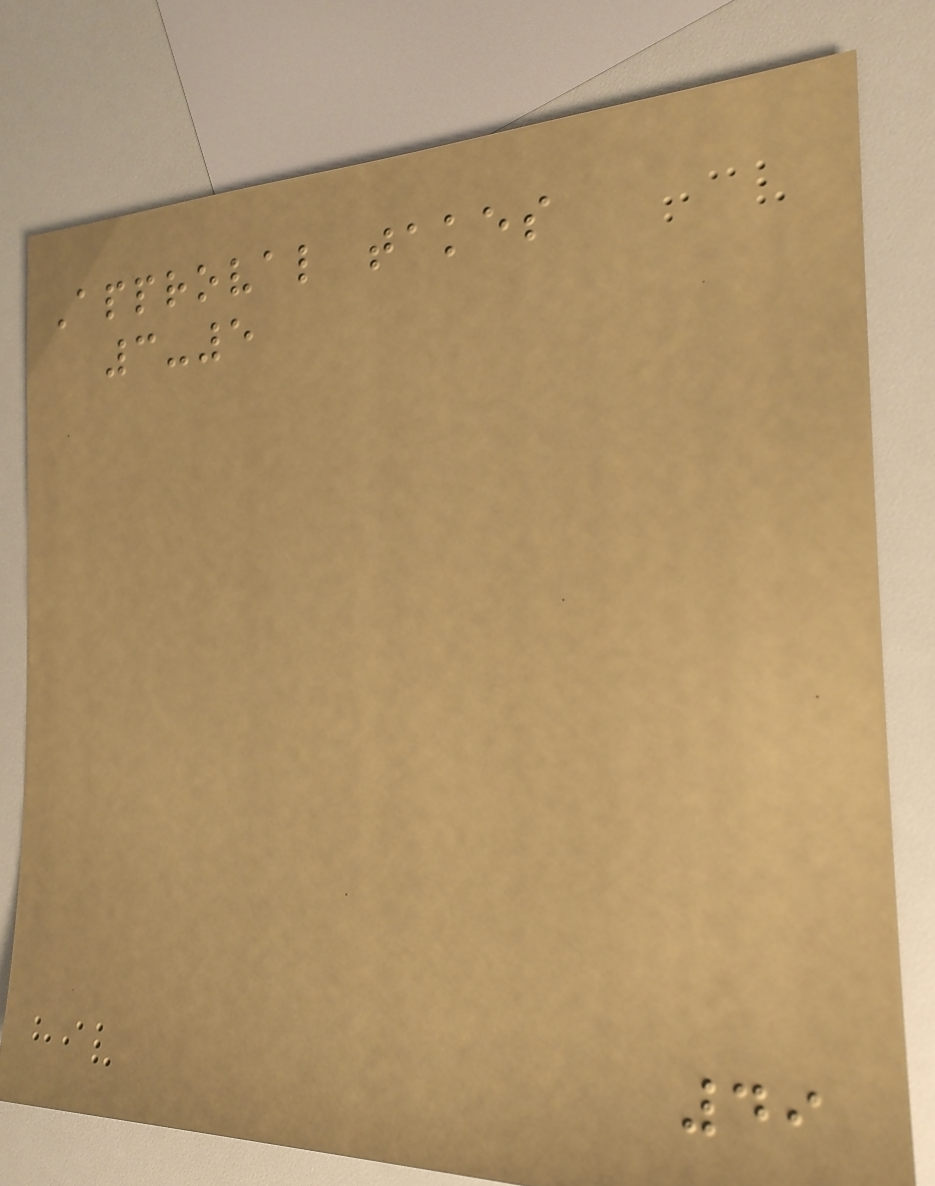Approval takes
3-5
49
